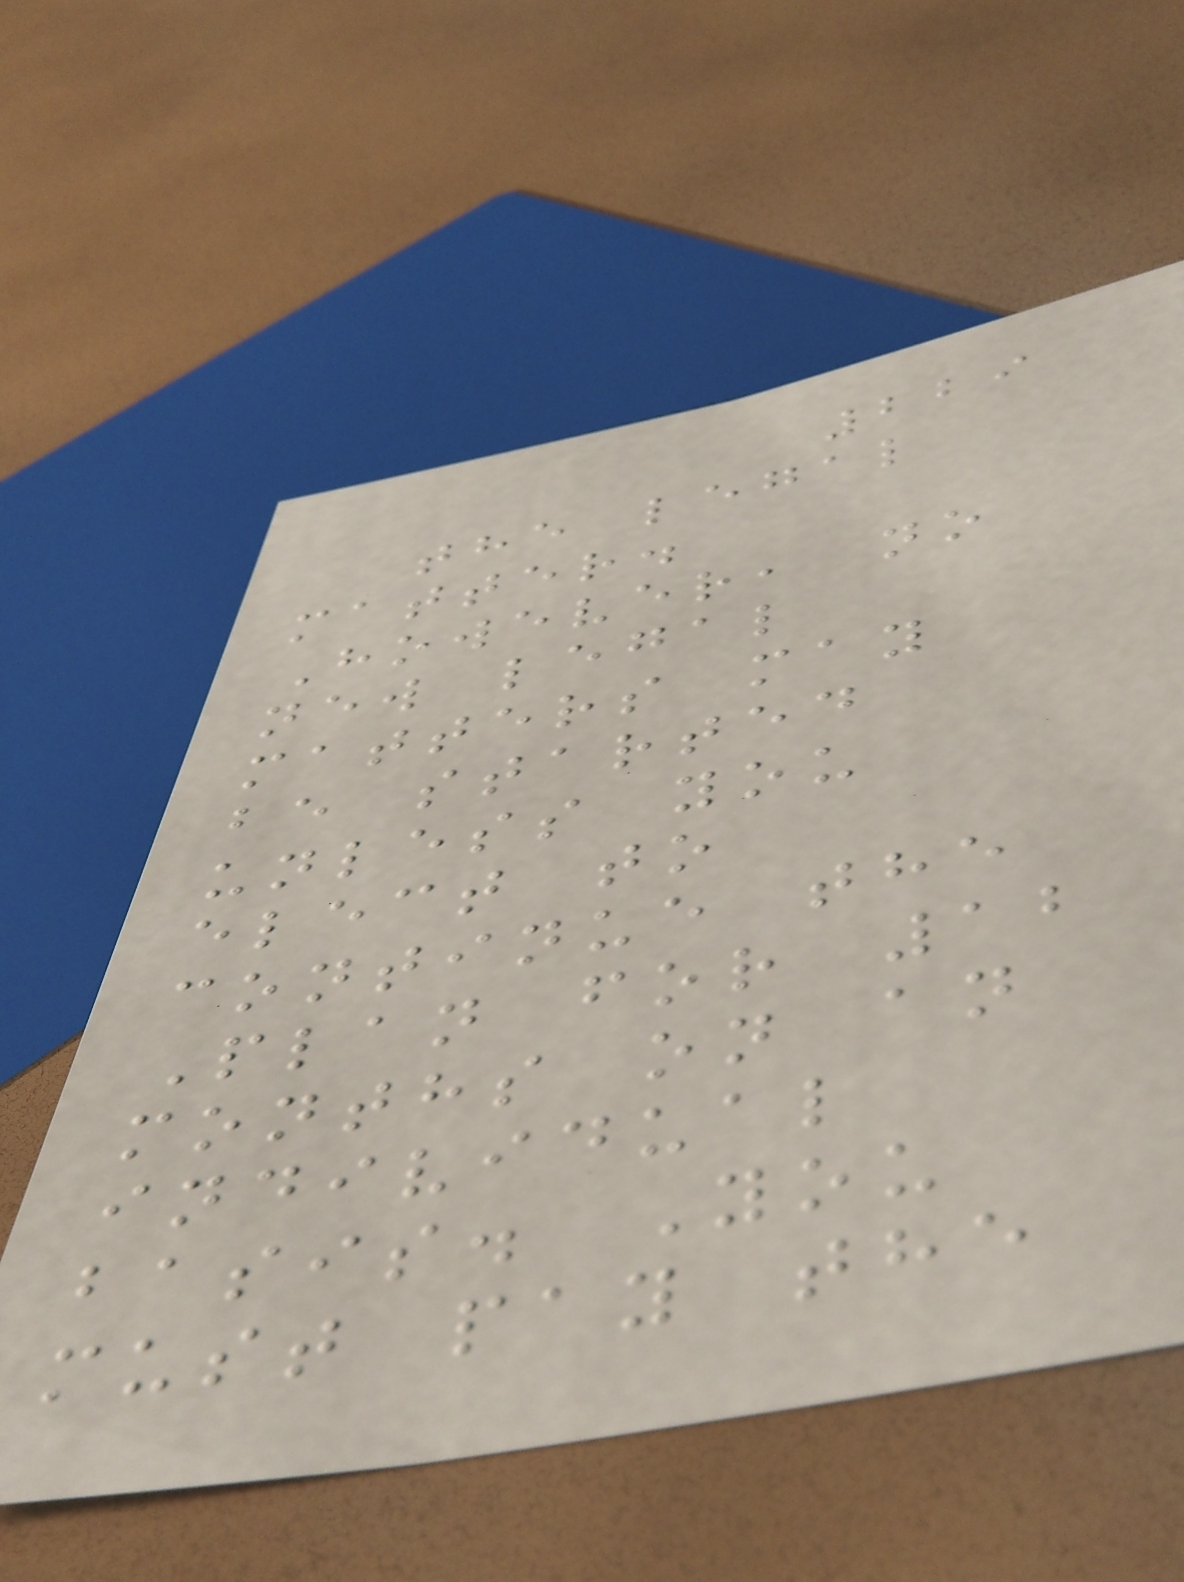229
the legal
matter.
However, no
new legal
matters may
be started
unless you
elect to
continue the
Plan for 12
months on an
individual
basis. You
must pay the
